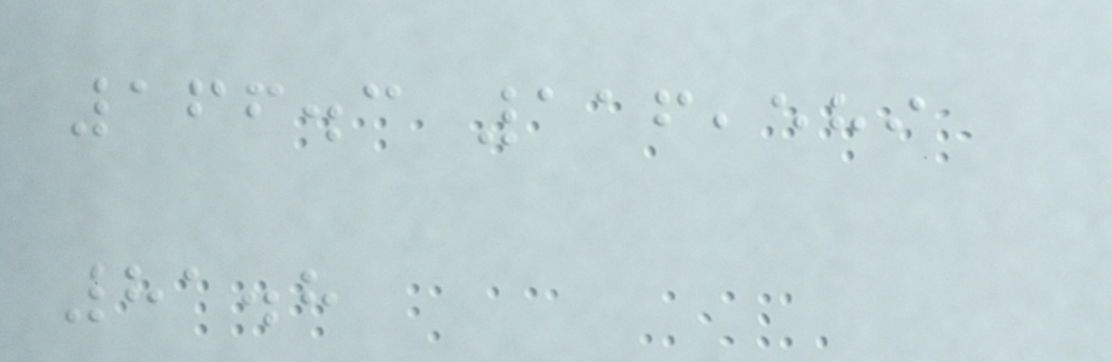166.3 116,589
81.8
